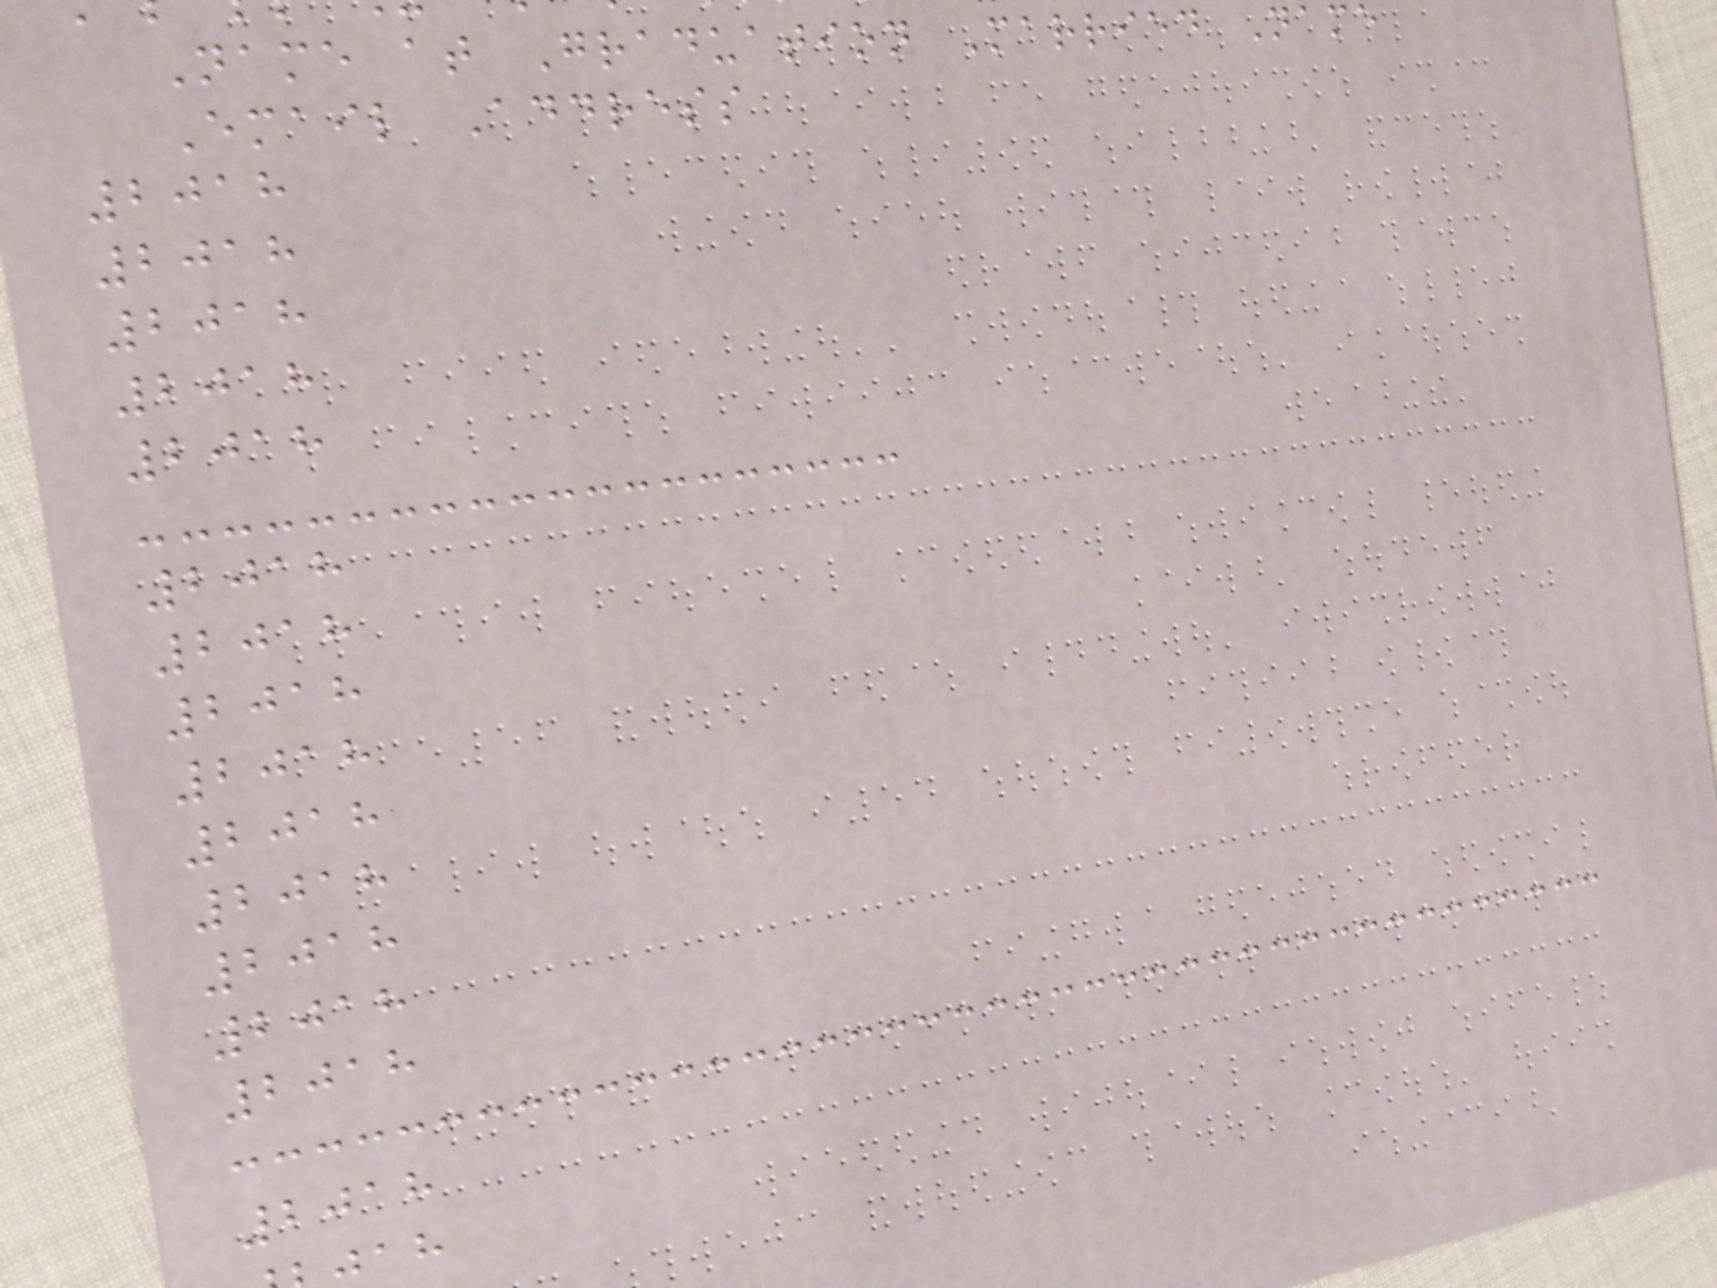Name at Graduation Married Name
Email Address
2018
2018
2018
2018
2018
2018
2018
2018
2018
2018
2018
2018
2018
2018
2018
